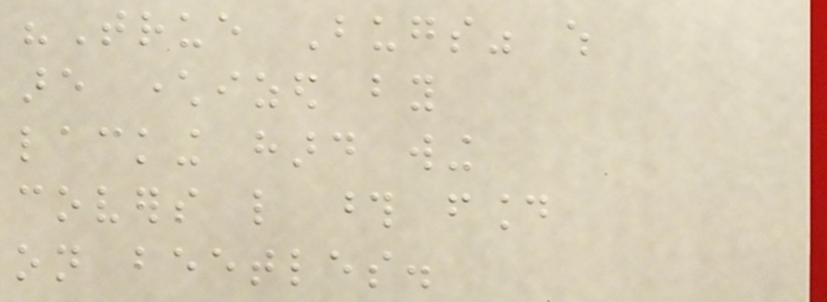"True Bugs" which
are characterized by
lacking hard wing
covers like those found
on beetles.
